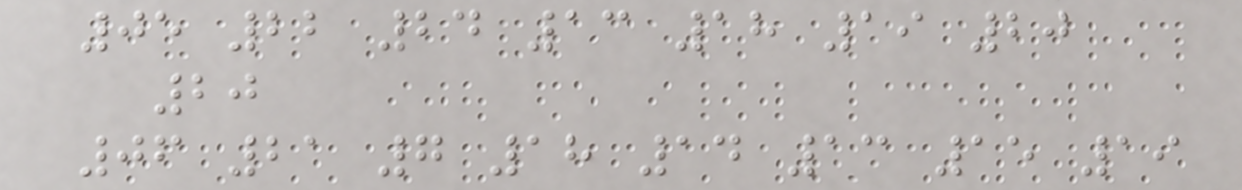05 22 24 13 18 19 20
20
06 21 7 18 14 13 15 19
